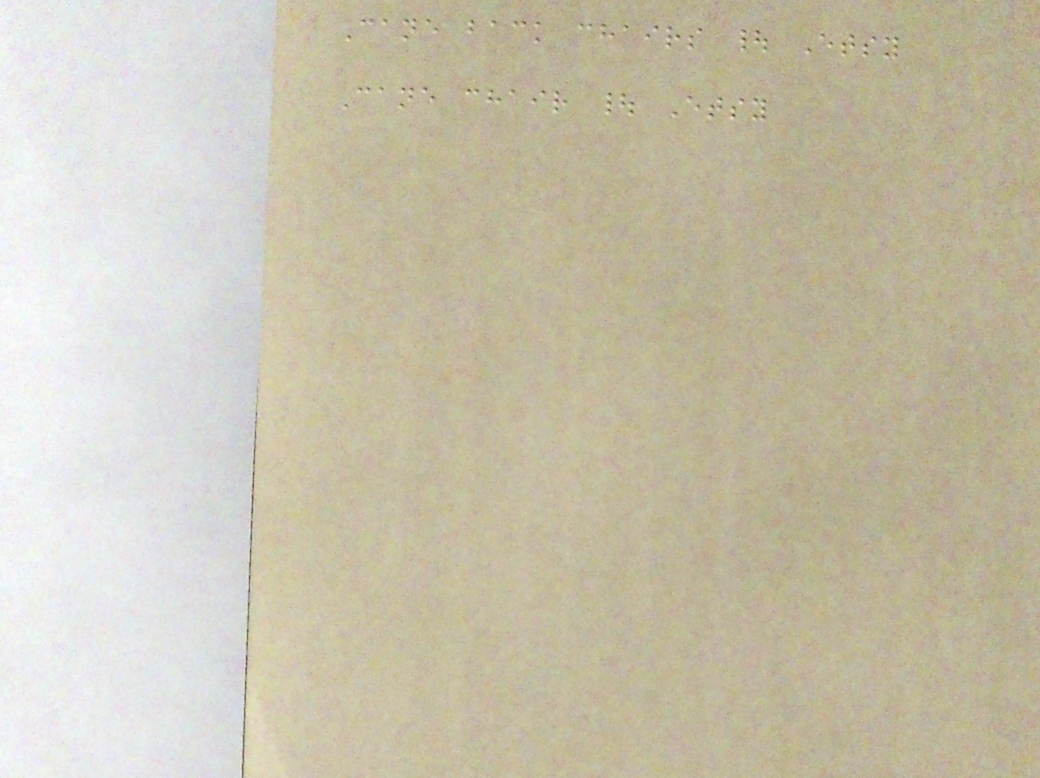Cane back chairs | Etsy
Cane chair | Etsy
